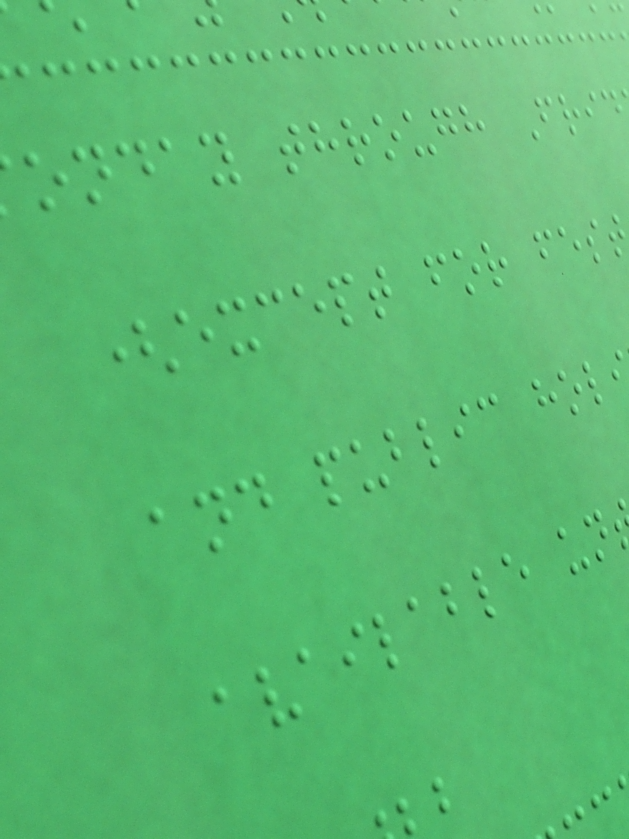onday through Frid
(except for fes
and public hol
available un
